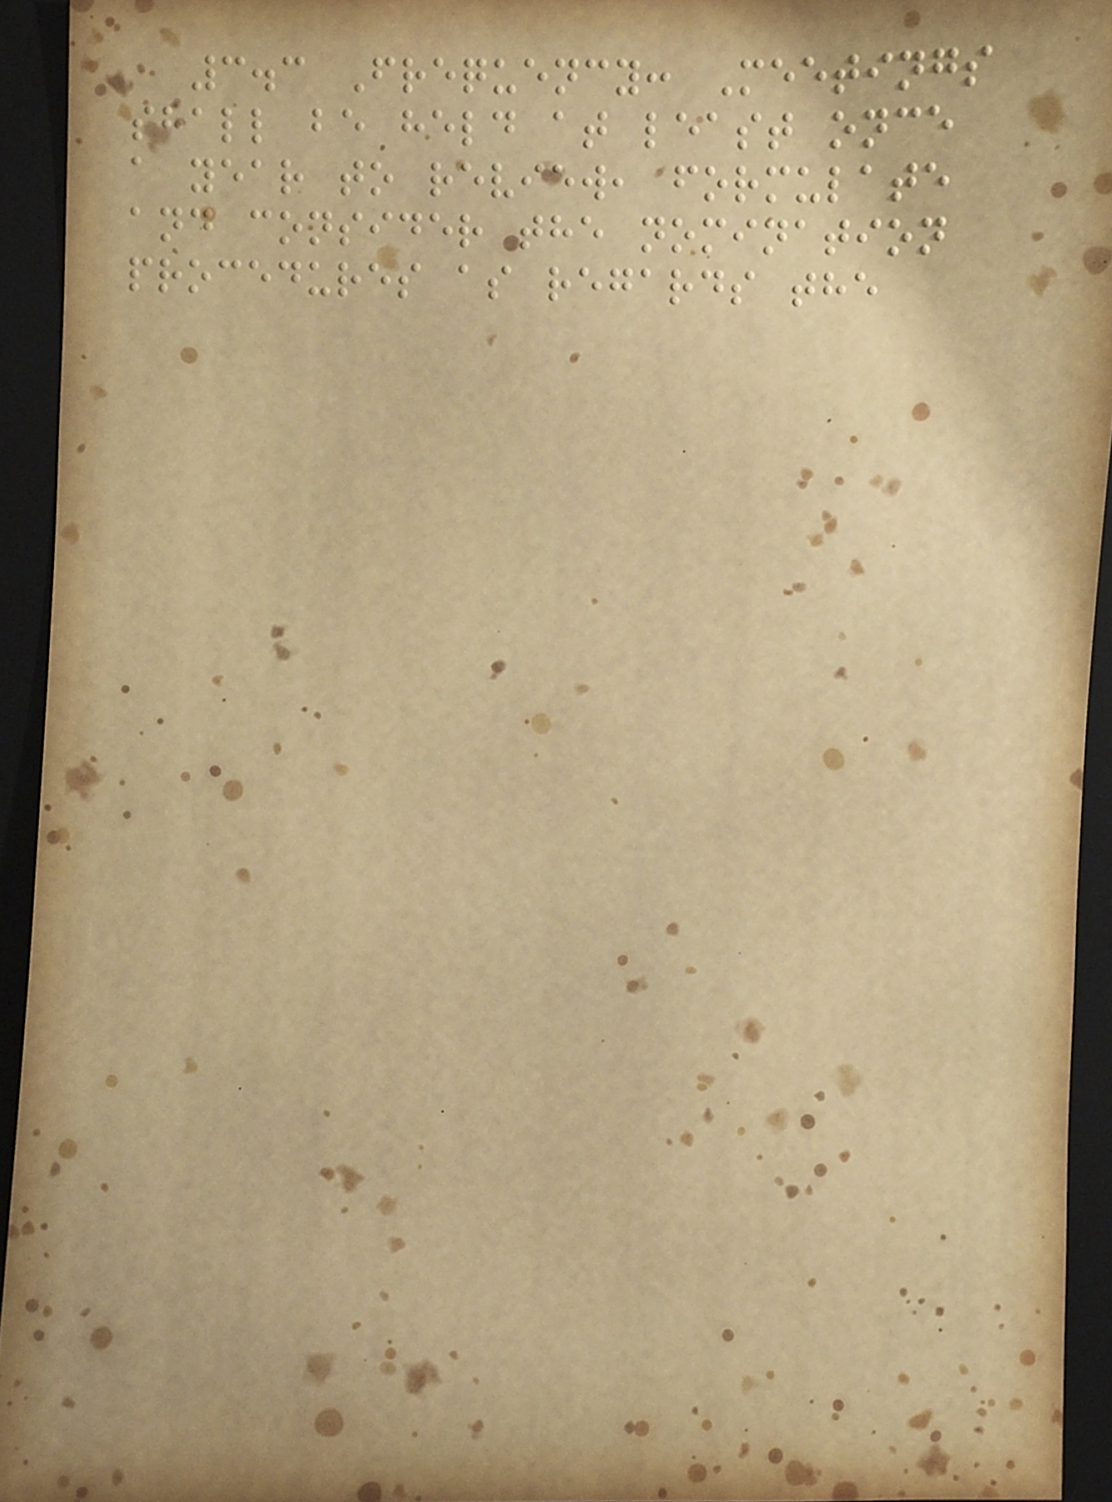3.3 Frequency: Meetings
shall be held at least once
a year to review, formulate
and consider the nomination
procedures as regards the
